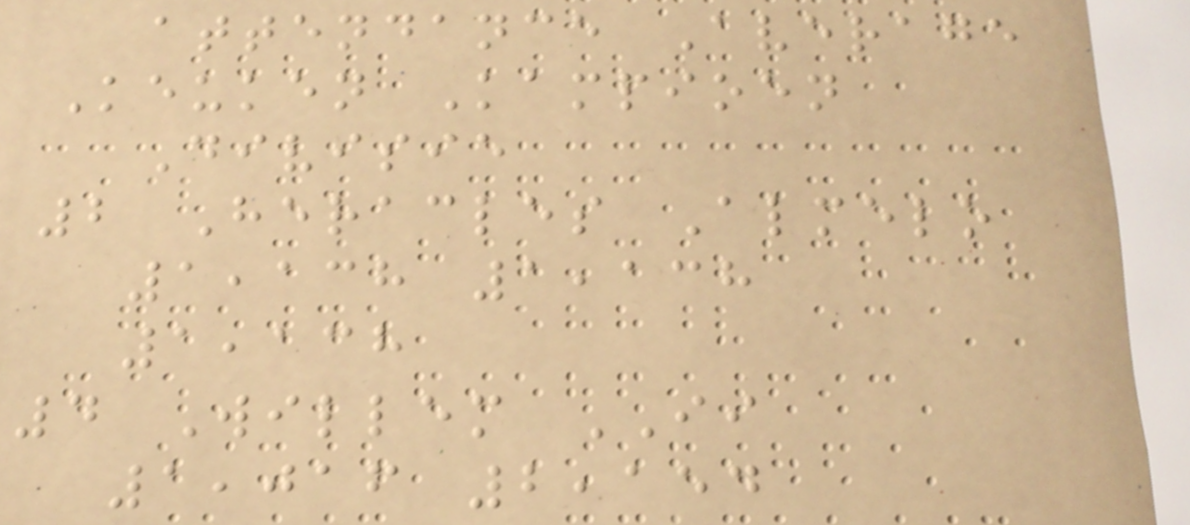attendance Average
Keuken Kampioen
Divisie
2 Heracles Almelo
1,138 1,138
1,138
4 Willem II
1,016 2,154
